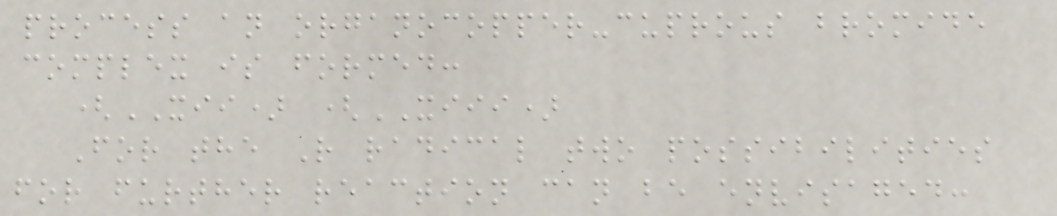process an organocopper-cuprous bromide
complex is formed:
(XII) (XIII)
For the R radical two possibilities
for further reaction can be envisaged:
